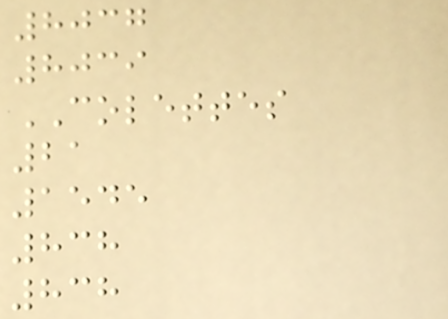8037
8039
COLETTES
21
1545
838
838
